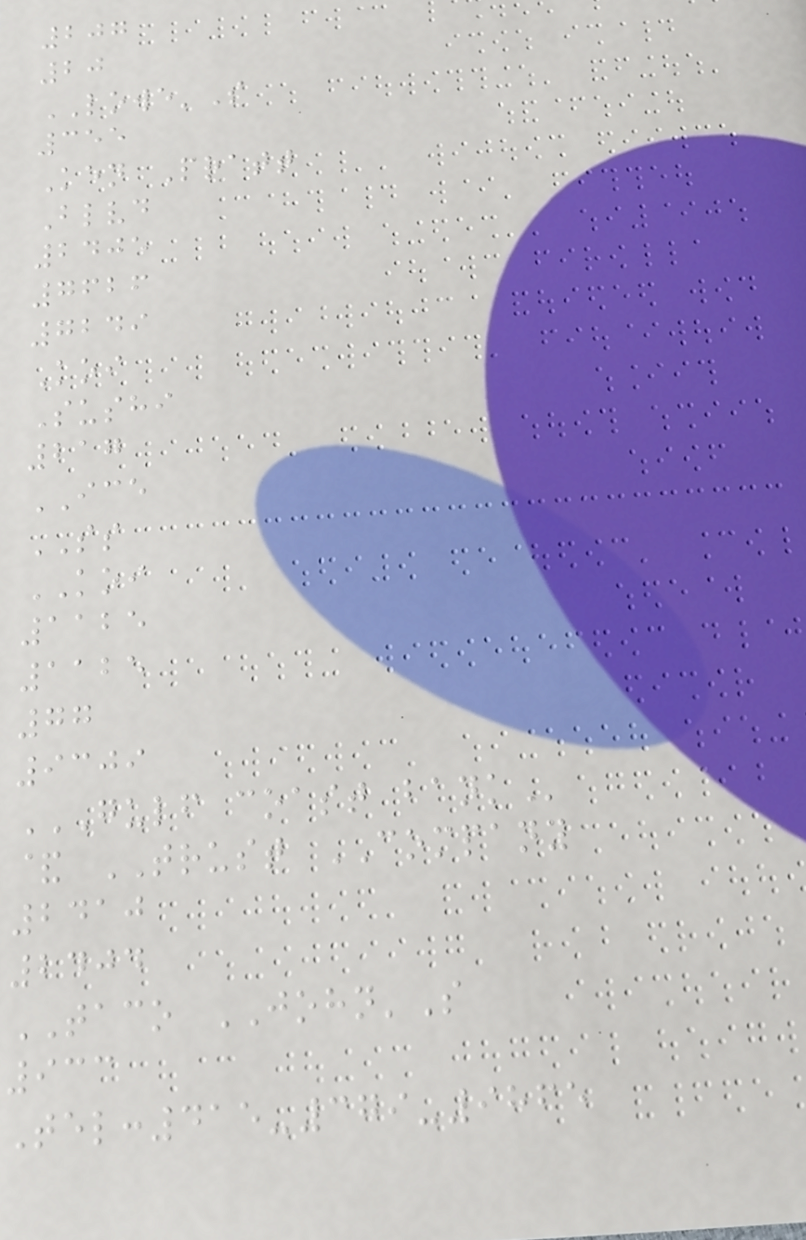207
20
LOWE'S
355
Ken Pratt
Blvd
2405
7626
7249
Koi
Sushi
217
ICE
SS
KOI
1125
1125
77
9309
GULF COAST BANK
& TRUST COMPANY
2410
2404
TACO JOHN'S
933
Tel:415-379-9865
